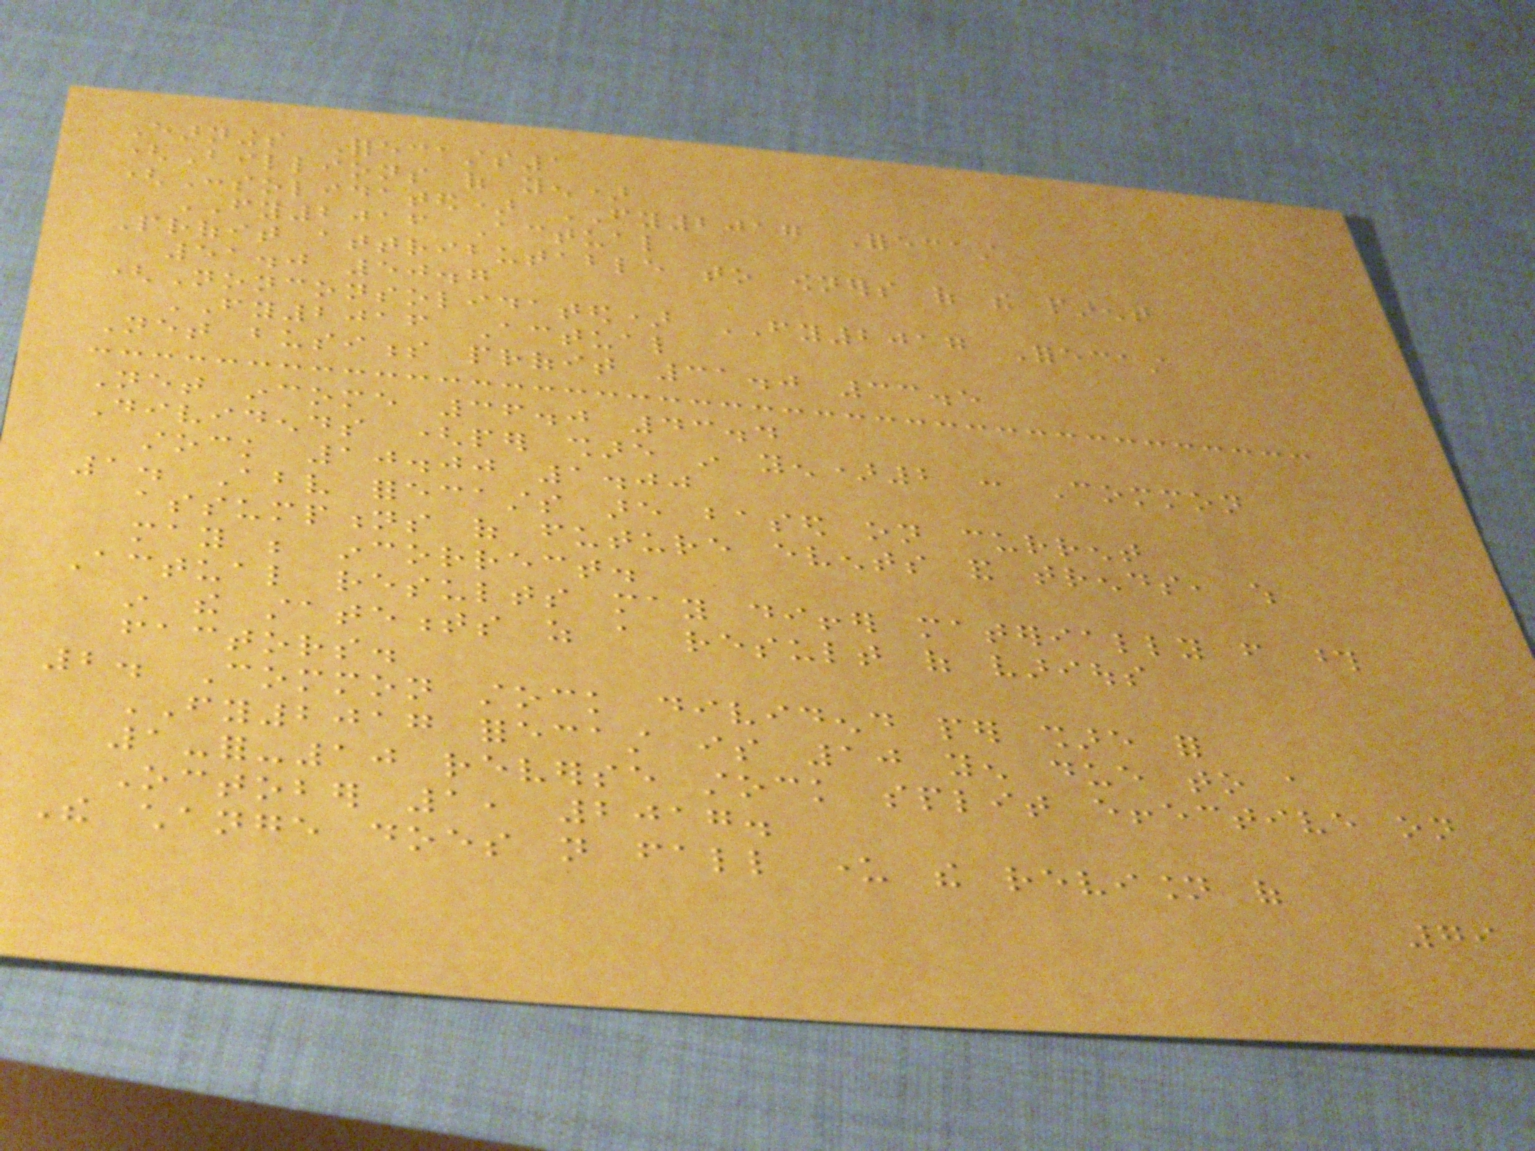Earnings Forecasts1
(Billions of yen)
(Consolidated) FY2017 Forecast
FY2016 Actual
Profit attributable to owners of the parent
51.0 50.7
(Nonconsolidated) FY2017 Forecast
FY2016 Actual
Net business profit 31.0 33.5
Net income 36.0 43.4
Dividends (per share in yen)2 : Common
stock 10.00 1.00
1. Above forecasts are based on current
assumptions of future events and trends, which
may be incorrect.
Actual results may differ materially from those
in the statements as a result of various
factors.
2. Common stock dividend per share for
FY2017 forecast is 10 yen due to a
1-for-10 reverse stock split effective on
October 1, 2017.
The change does not fall under the revision of
79
